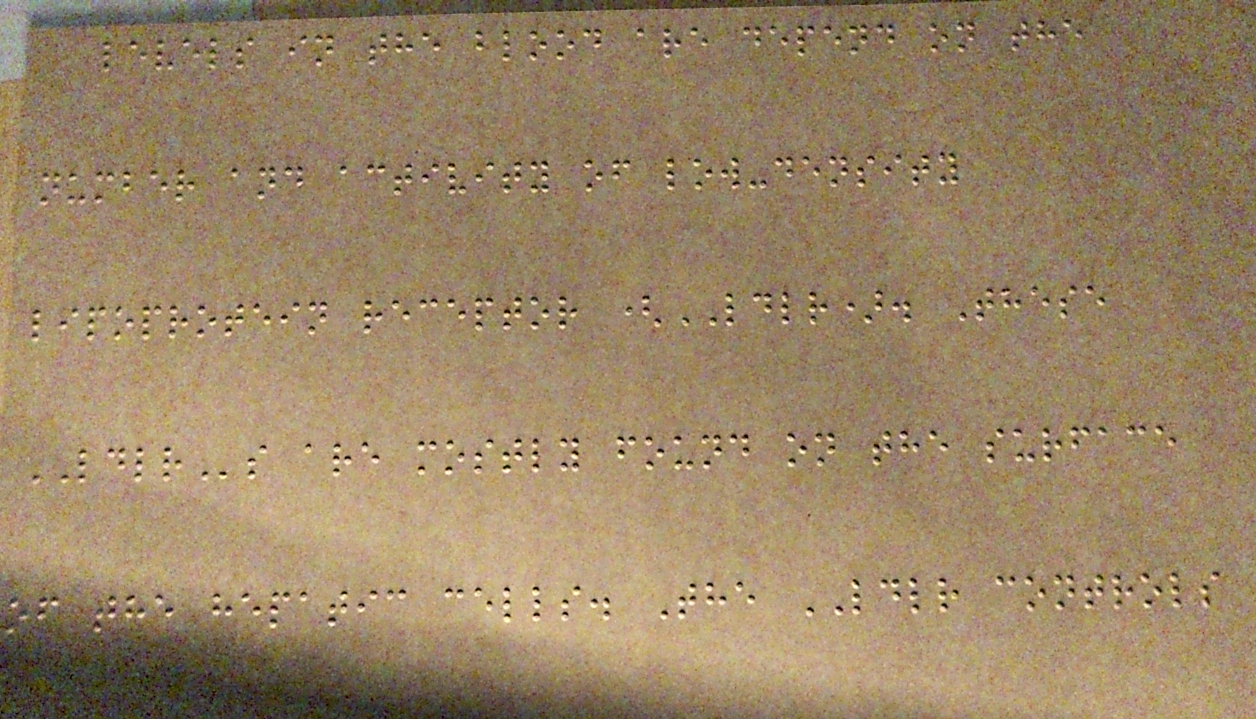levels in the blood are depend on the
number and activity of low-density
lipoprotein receptor (LDLR). These
LDLRs are mostly found on the surface
of the hepatic cells. The LDLR controls
